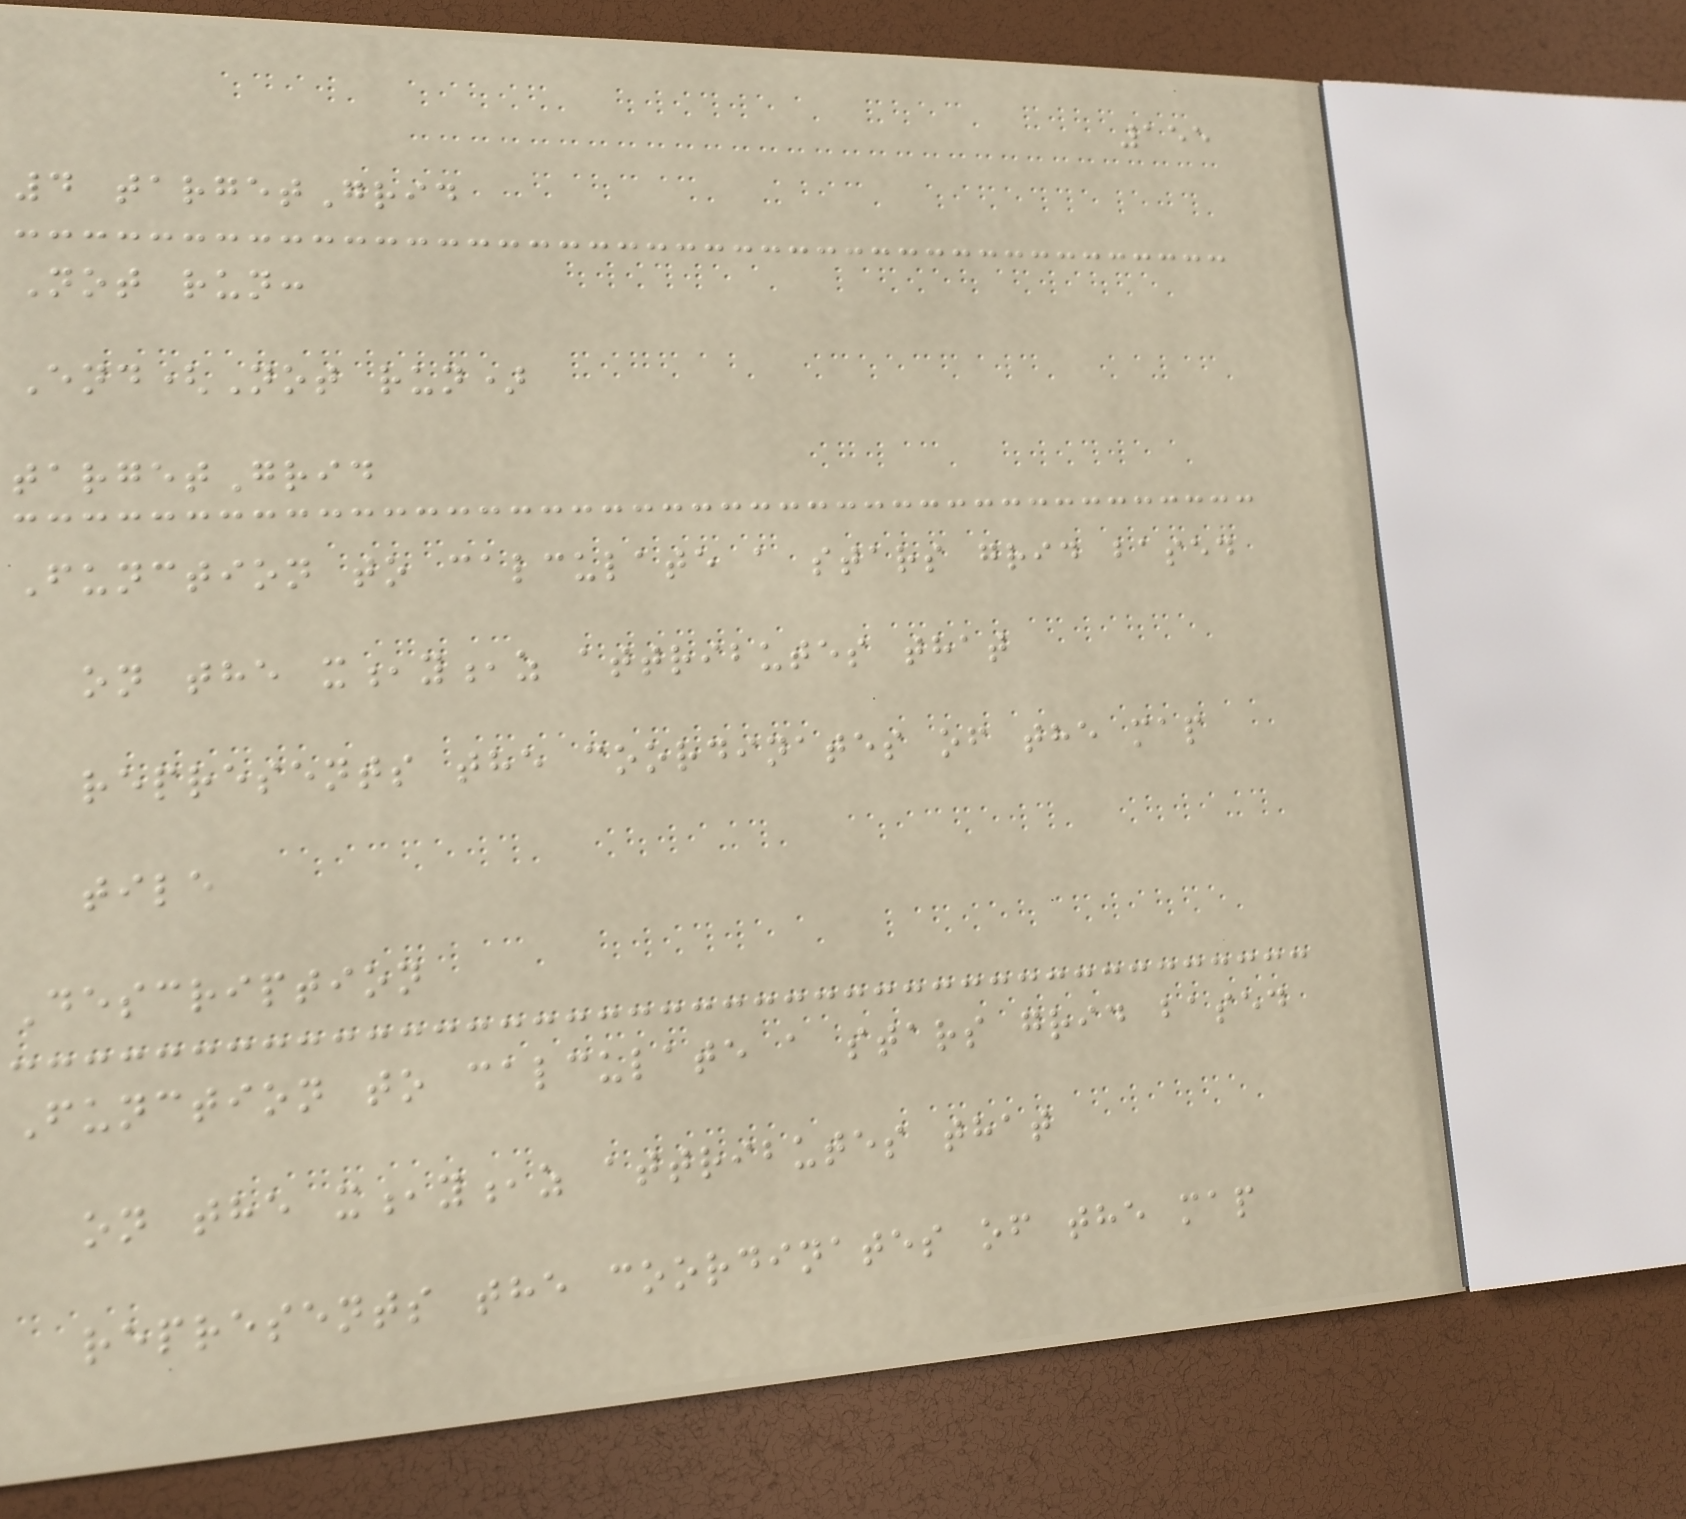155
4 targetGrid
Not run:
End(Not run)
targetGrid
Function to calculate a stars grid based
on the x,y,z attributes that
represents the coordinates of the map
tile
Description
Function to calculate a stars grid based
on the x,y,z attributes that
represents the coordinates of the map
